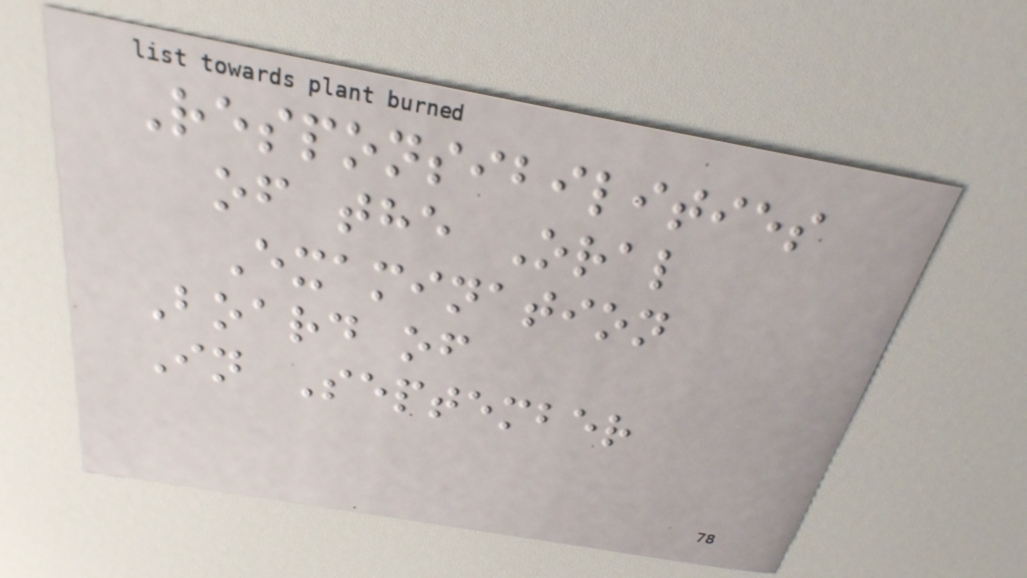Responsibilities
of the Oral
Examination
Board of
In September
